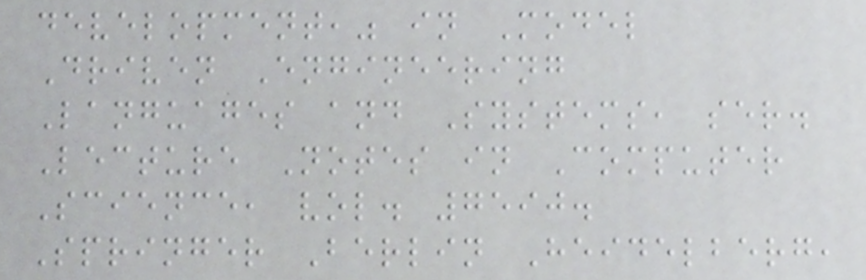development," in Model
Driven Engineering
Languages and Systems, ser.
Lecture Notes in Computer
Science, vol. 7590.
Springer Berlin Heidelberg,
